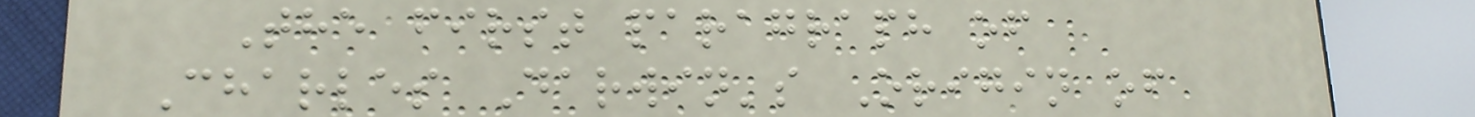The first paragraph of
Charles Darwin's Origin of
